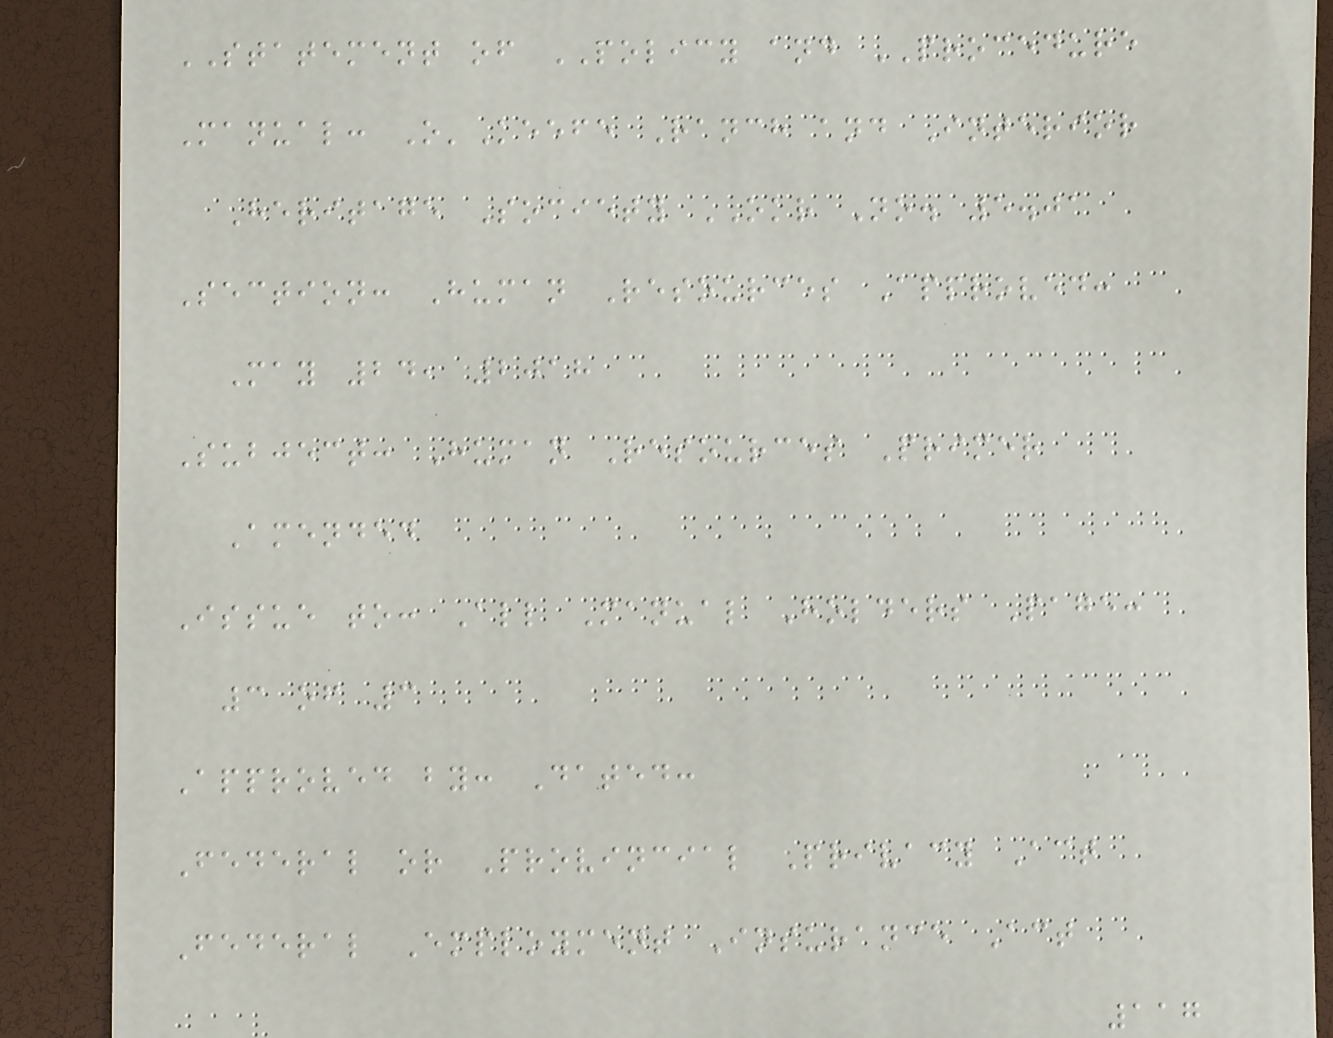STATEMENT of POLICY and PROCEDURE
Manual: O'Keefe Ranch and Interior
Heritage Society OKR No. 5.01
Section: Human Resources Approved:
May 24, 2018
Subject: Human Resources Primer
Amended
Issue to: All Manual Holders Page:
3 of 3
Approved by: Dated:
Federal or Provincial Privacy Act
Federal Employment Insurance Act
117
